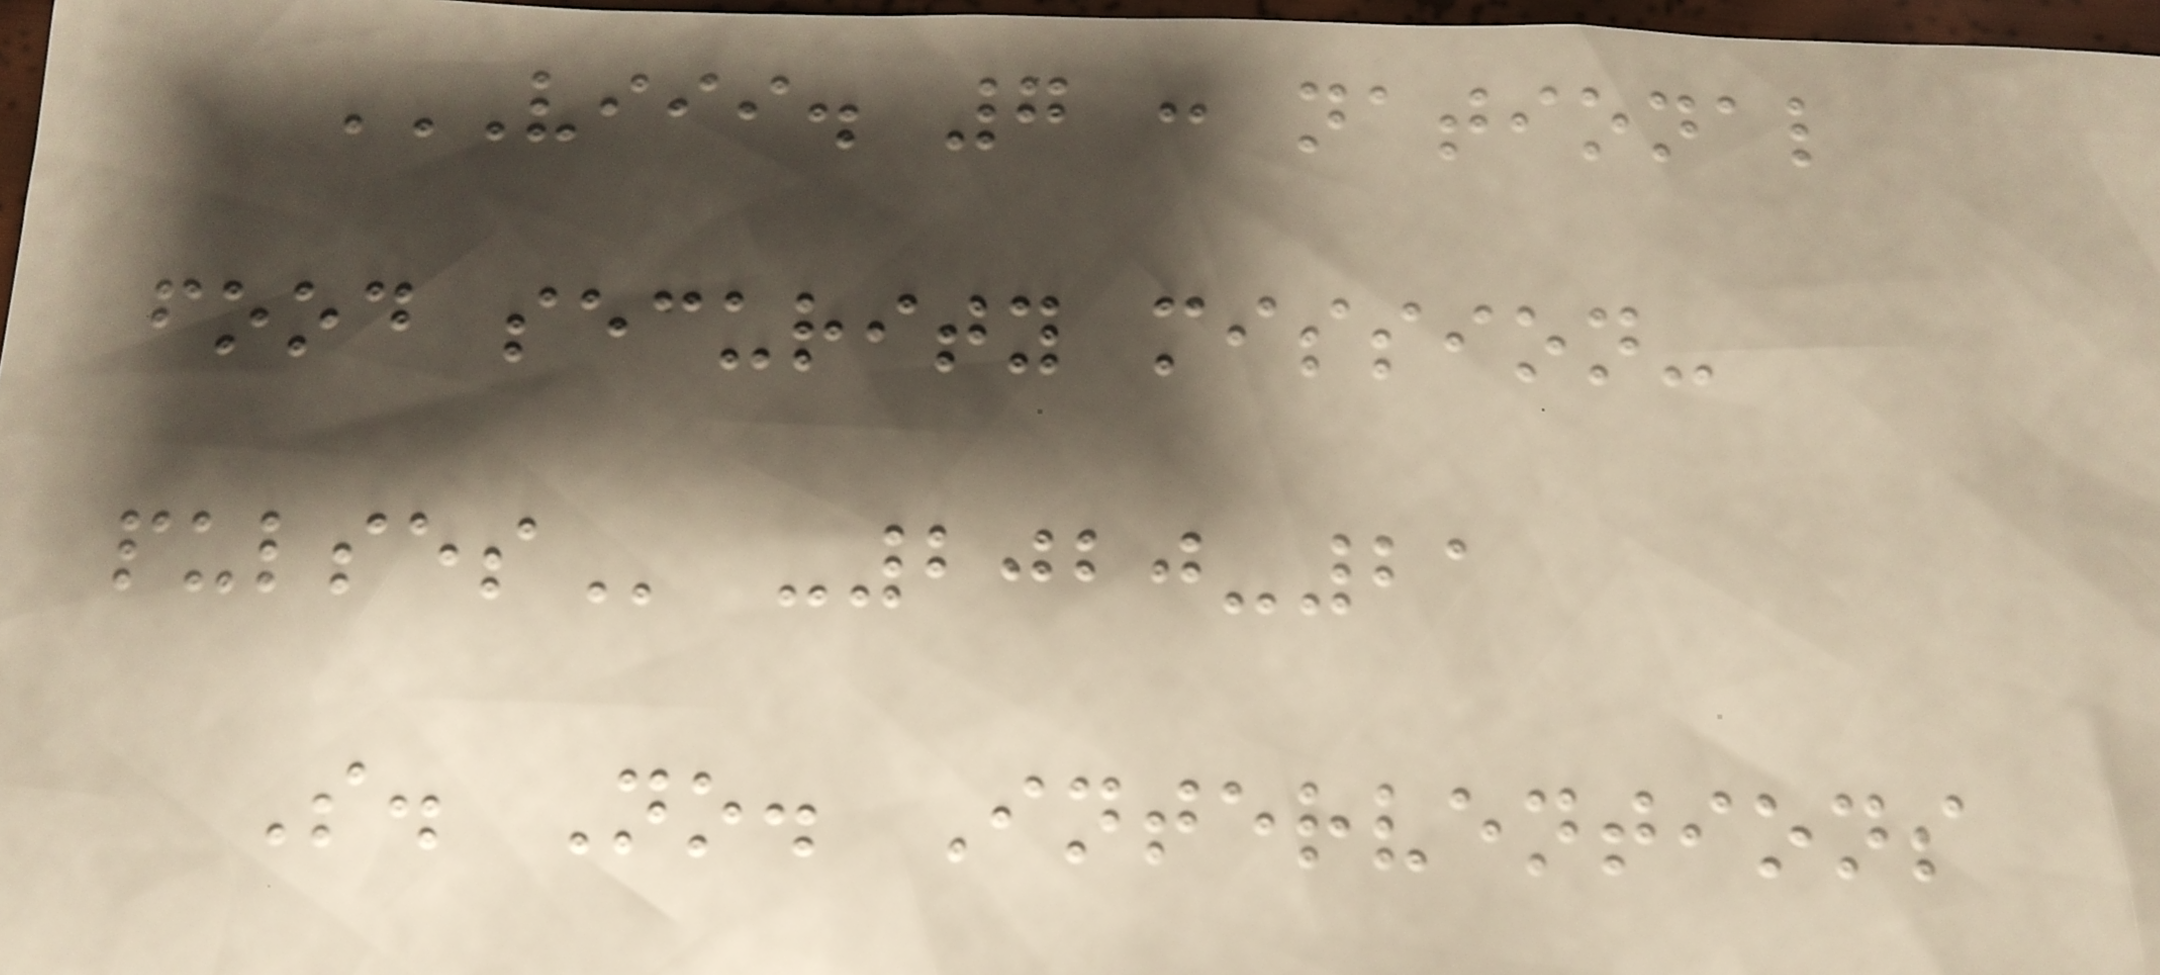VIII. 7 : NATIONAL
FOOD SECURITY MISSION-
PULSES -2020-21
S. No. Interventions
